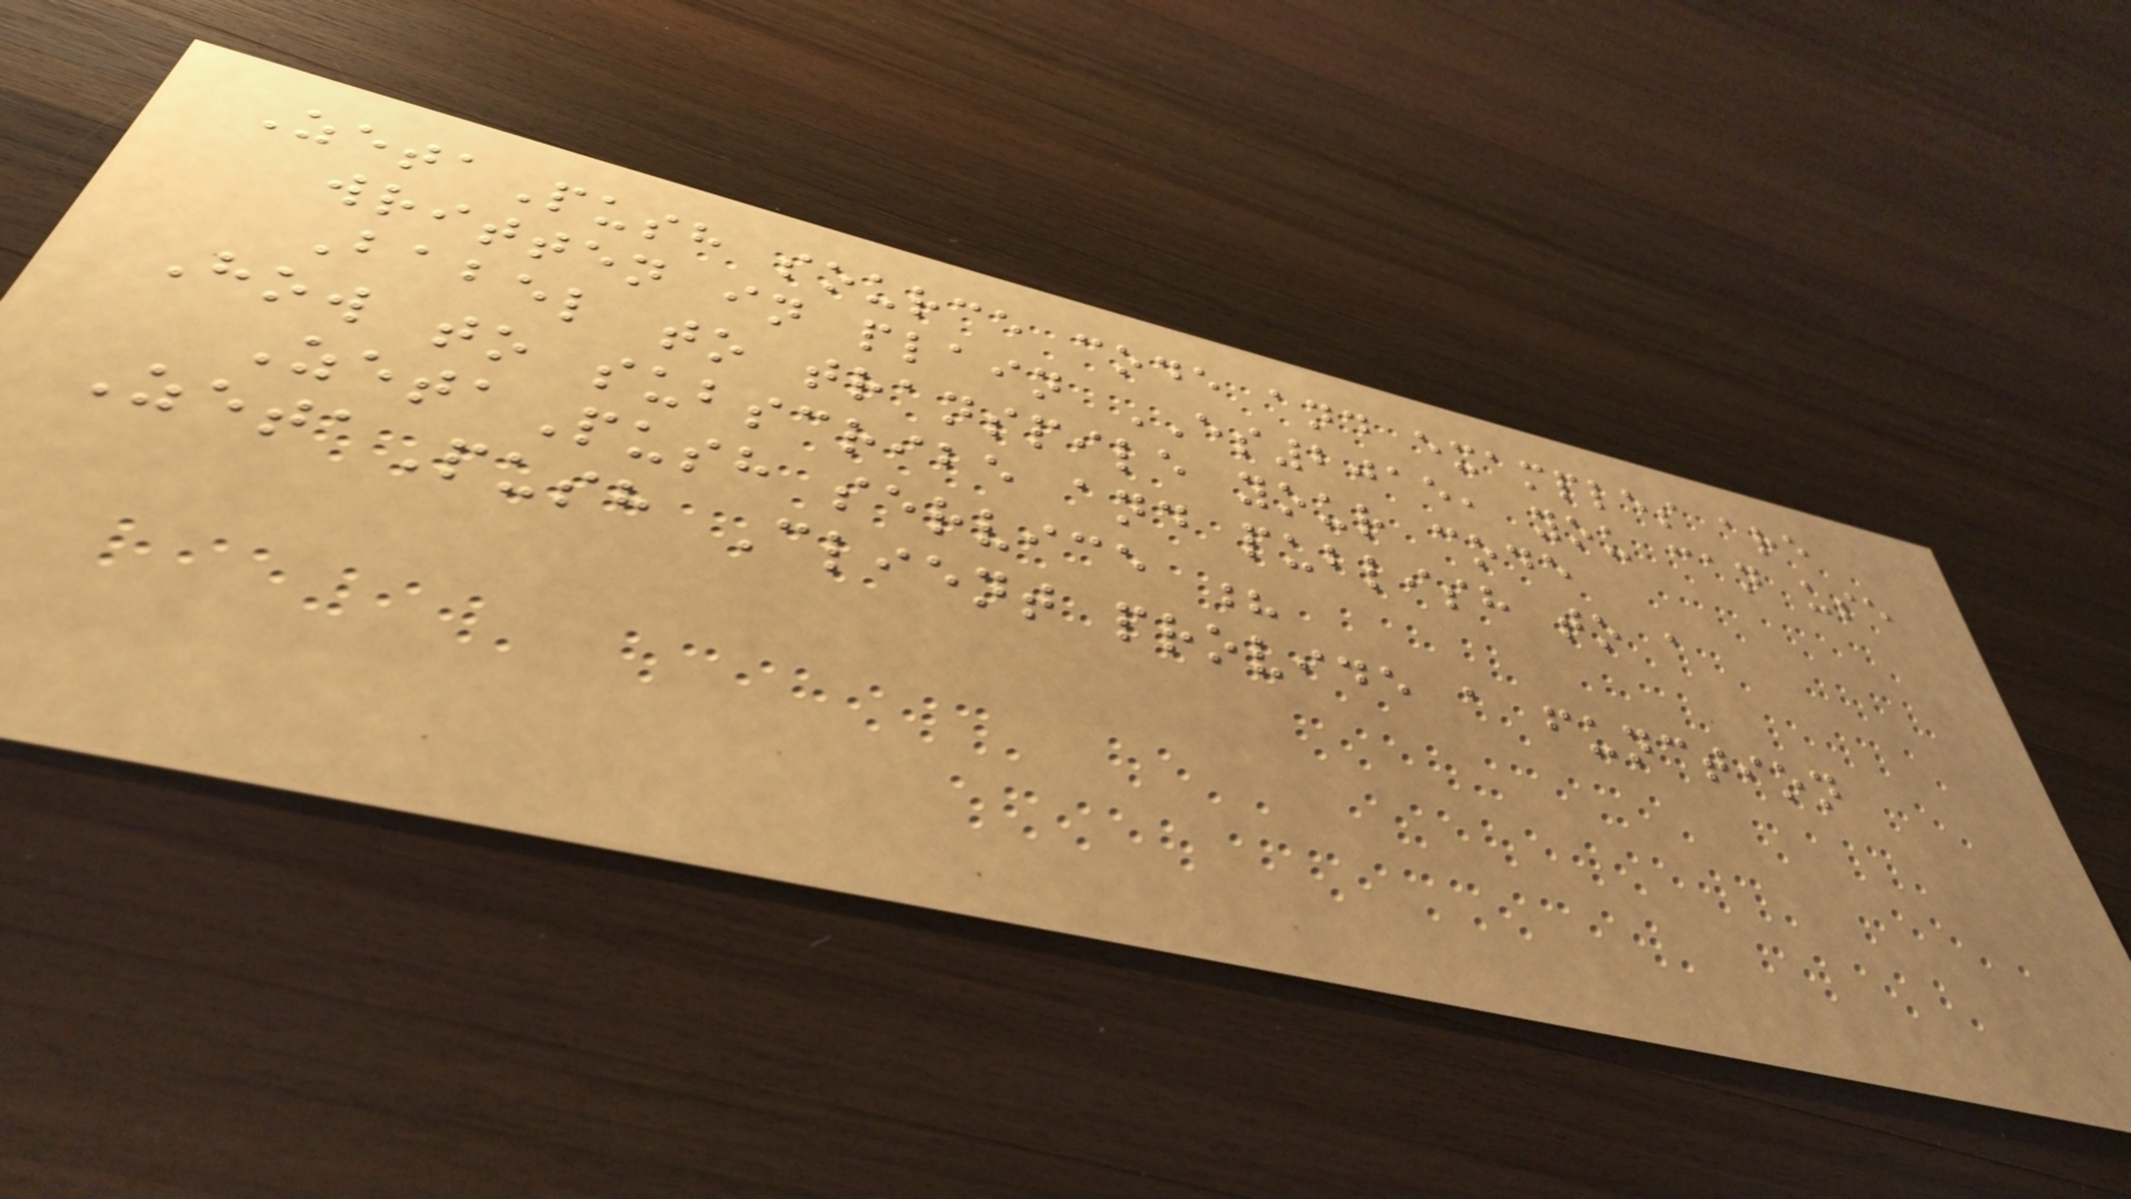ZetaPush source code and examples are
written in plain ES2015, you can use
Babel to transpile your code
How to subscribe and publish to a
ZetaPush service ?
ZetaPush Client provide a function
